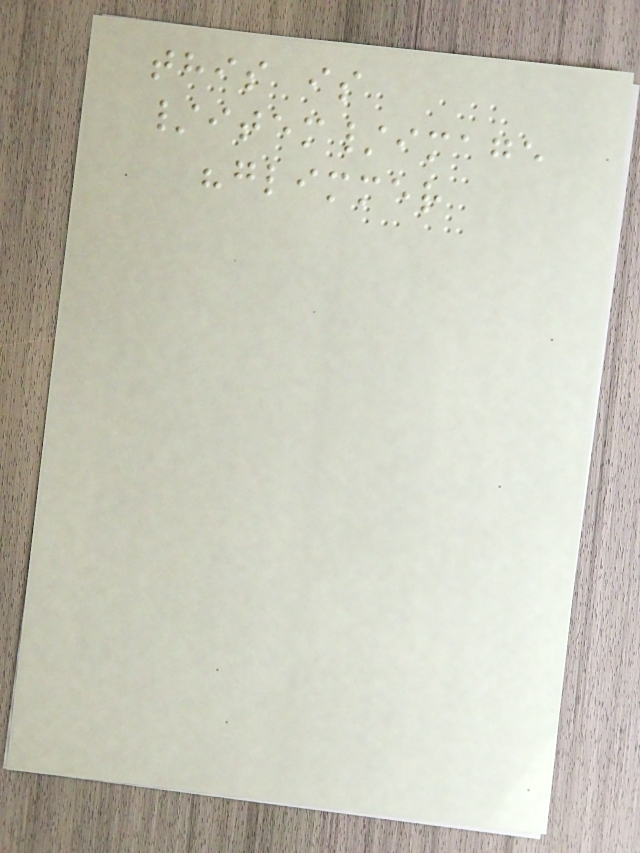this is
/item/image
"glimmer
